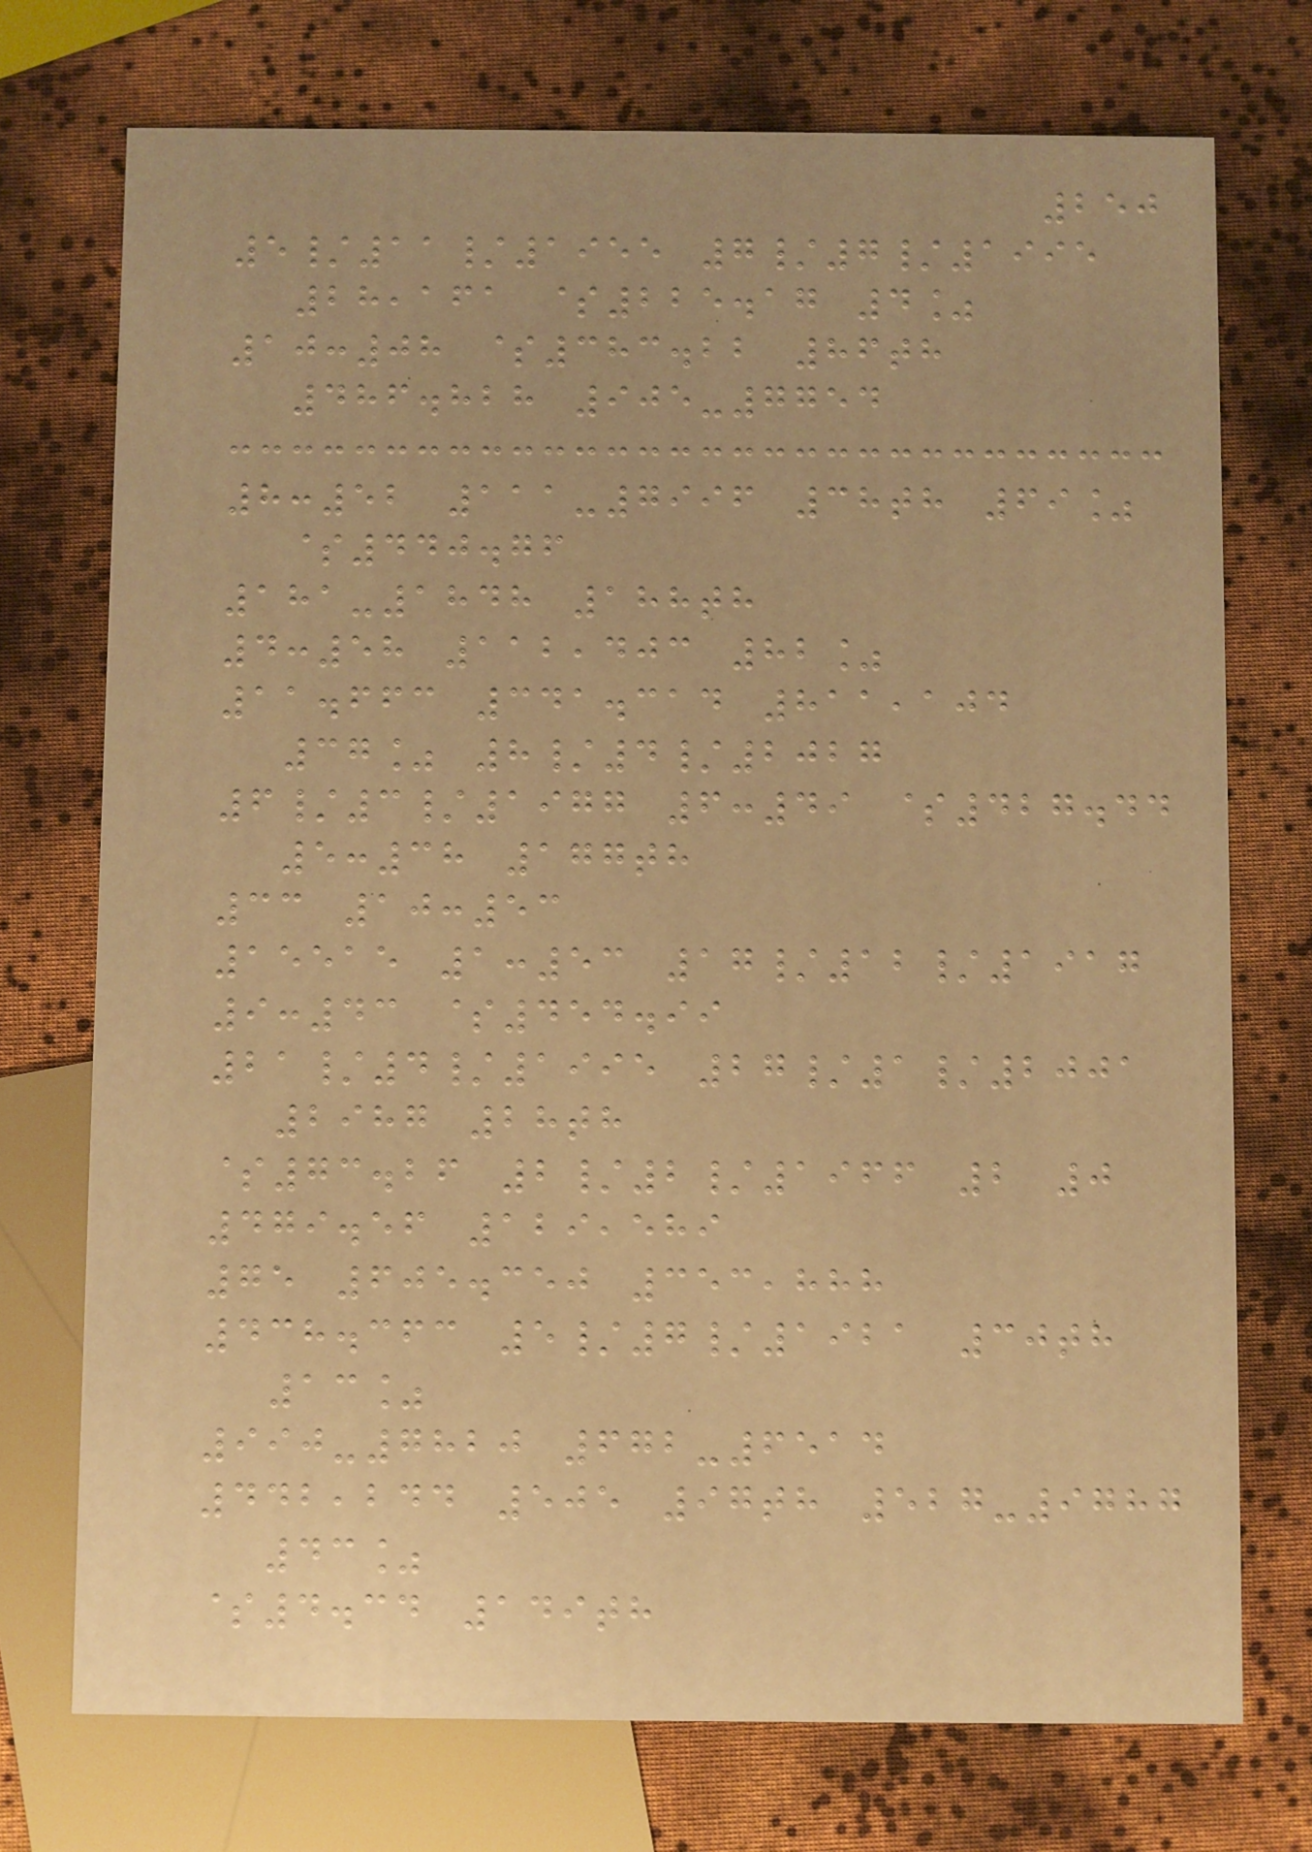250
5/11/1955 7/7/1995
28,161 $225.17 4%
10:08 $383.22 86th
486.828 905-7754
8:52 111-7996 38th 69%
$440.76
181-1848 188th
4:58 112,403 82%
11.663 341.314 811,104
37% 8/4/2027
6/3/1977 6:49 $427.44
5:38 177th
33 10:53
15515 1:53 17/12/1917
9:43 $454.99
21/4/1995 27/1/2001
2987 28th
$73.26 2/2/1966 2 0
479.56 129,589
75 605.350 353,888
438.363 5/7/1921 30th
13%
990-7820 672-6514
442,244 505 97th 527-9787
43%
$4.34 149th
